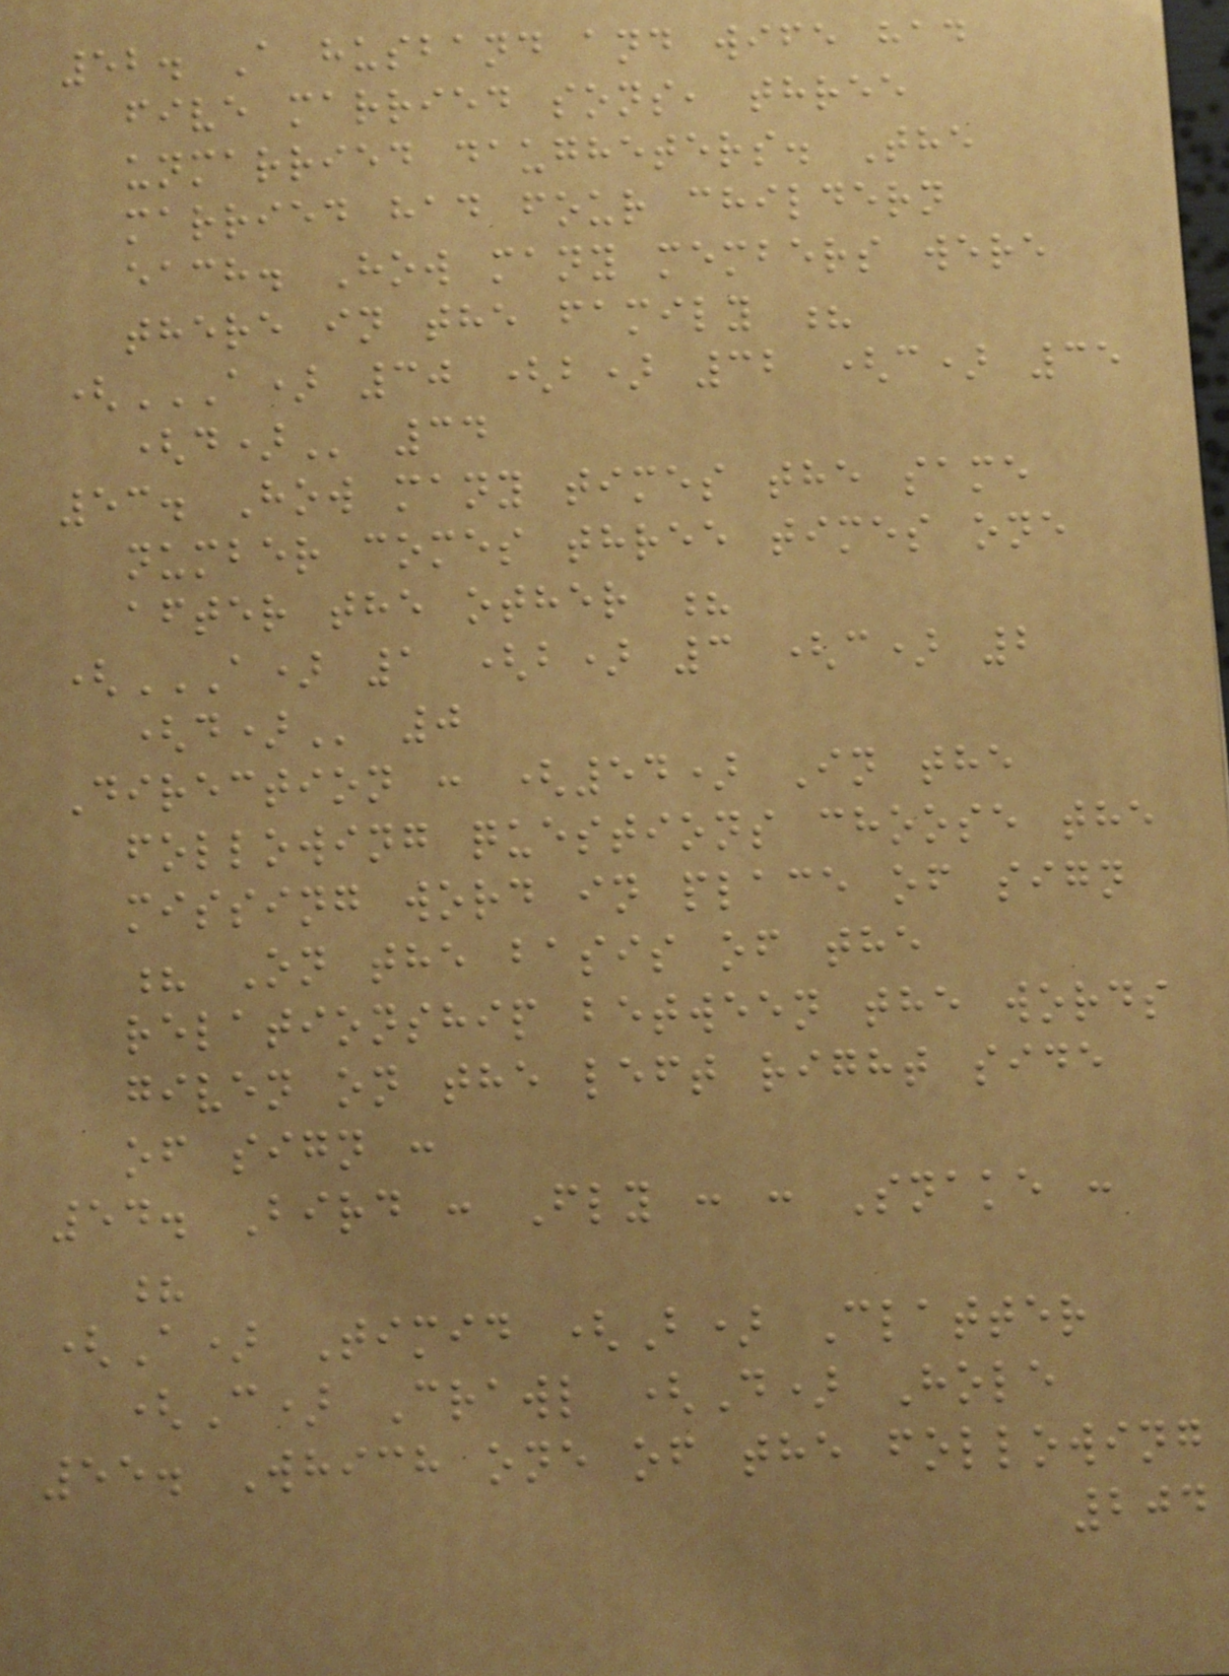52. A husband and wife had
five married sons, three
unmarried daugheters. The
married had four childern
each. How many members were
there in the family ?
(A) 30 (B) 32 (C) 35
(D) 34
53. How many times the same
number comes three times one
after the other ?
(A) 1 (B) 3 (C) 2
(D) 0
Direction : (54) In the
following questions choose the
missing word in place of sign
? On the basis of the
relationship between the words
given on the left right side
of sign :
54. Bird : Fly : : Snake :
?
(A) Timid (B) Clatter
(C) Crawl (D) Hole
55. Which one of the following
204
